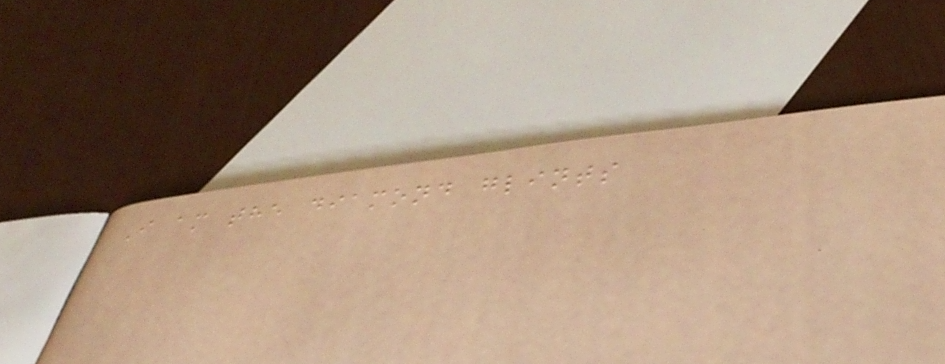I am the diamond glints
